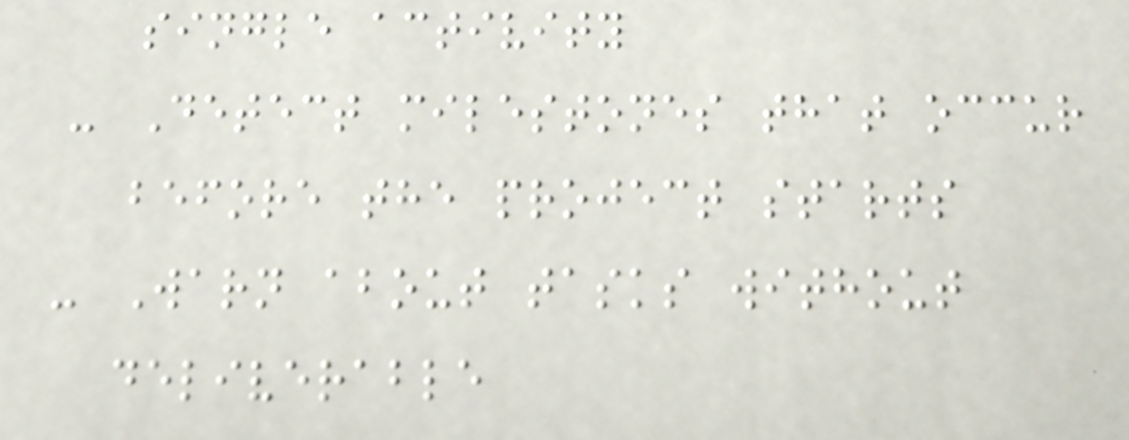single activity
- Detect milestones that occur
before the project starts
- Warn about tasks without
deliverable
